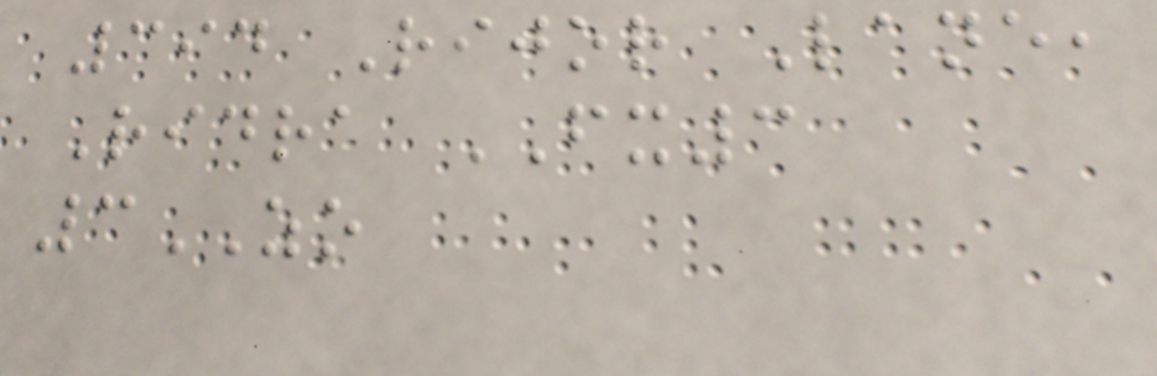394 Rijor Lane,
Ridra FX3
3ZO
